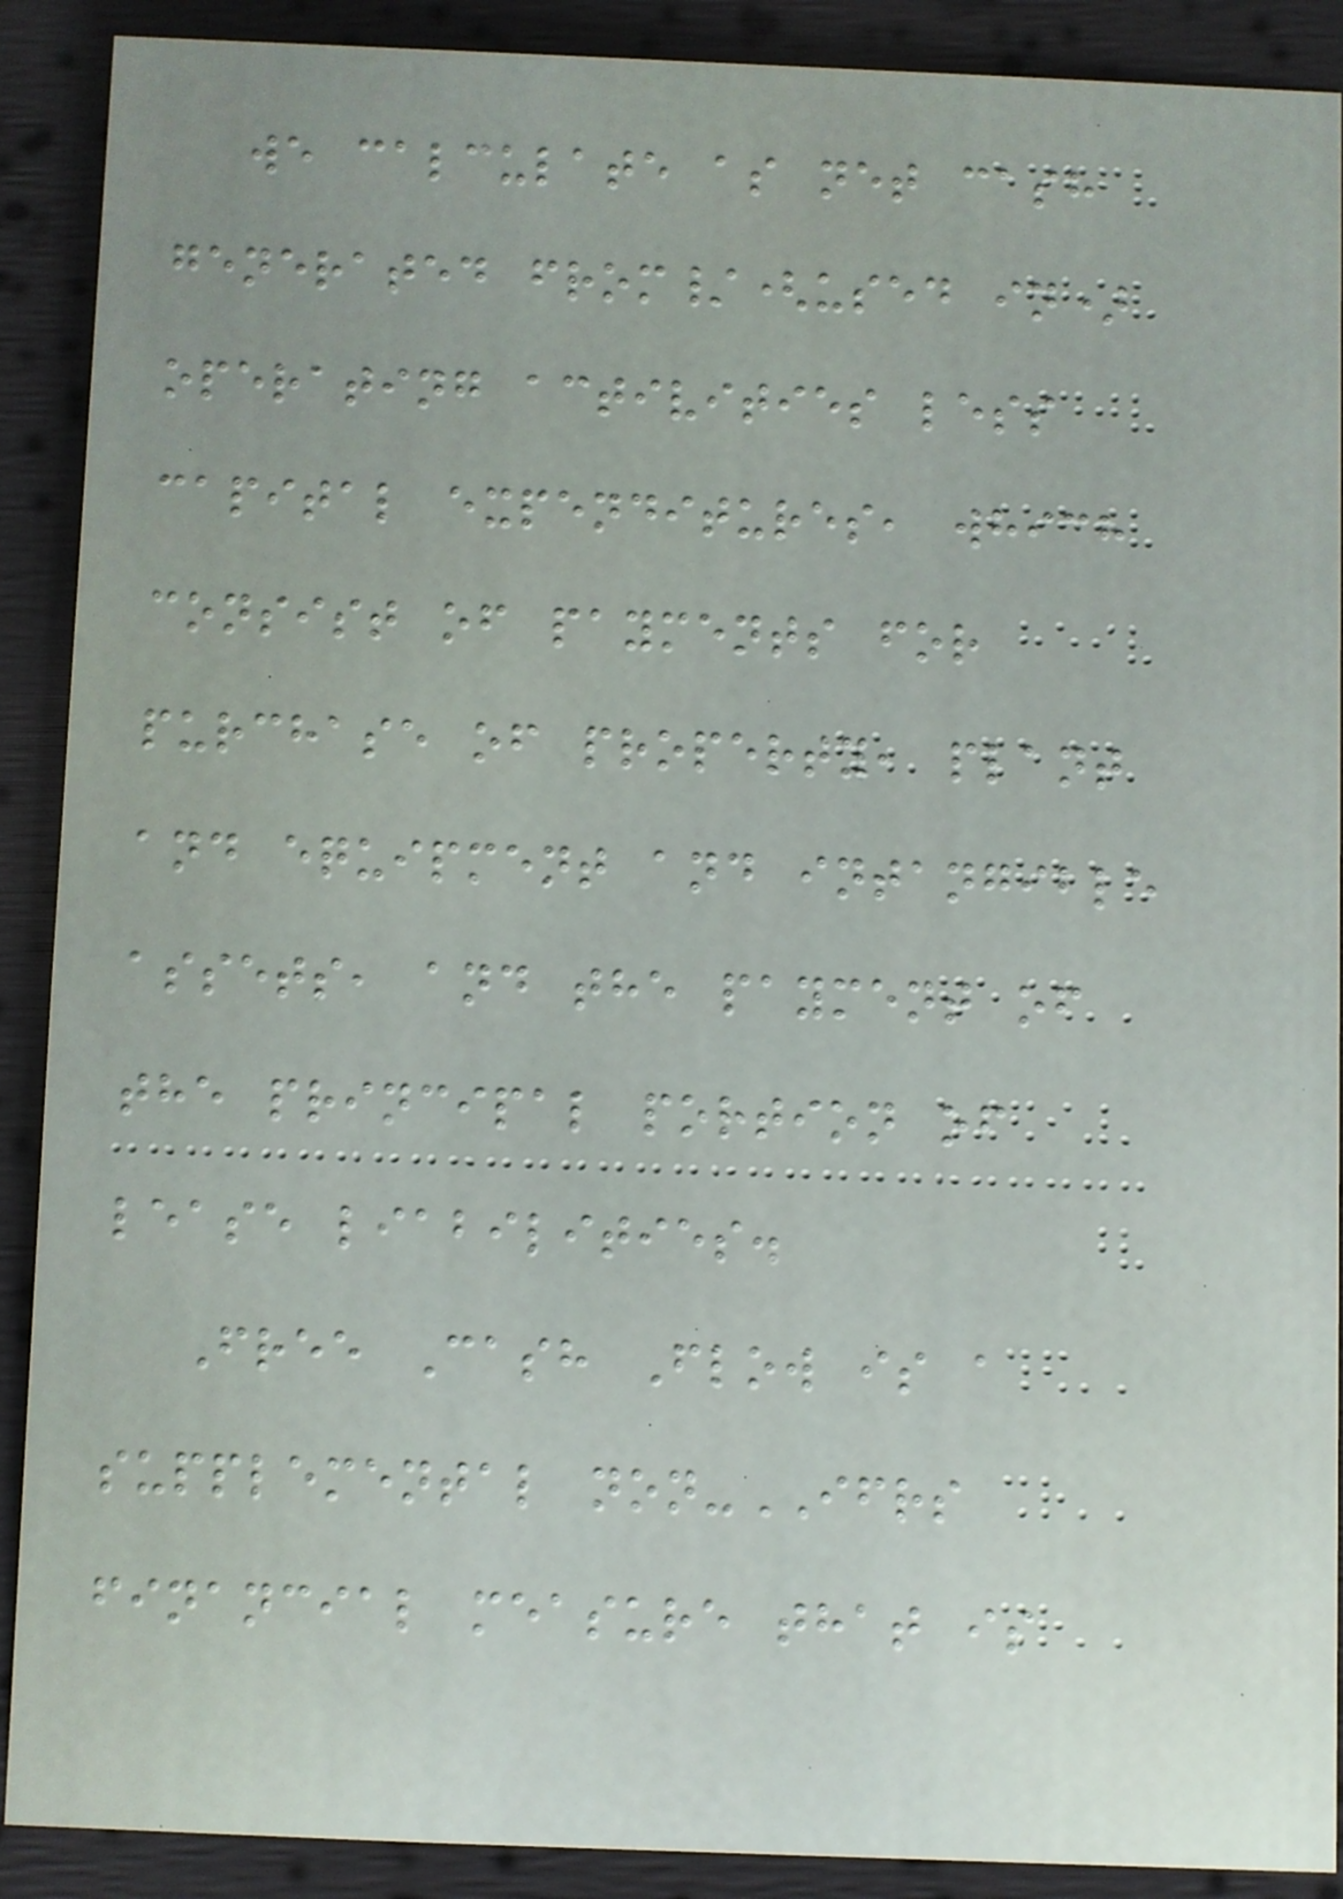we calculate as net cash
generated from/(used in)
operating activities less
capital expenditures, which
consist of payments for
purchase of property, plant
and equipment and intangible
assets, and the payment of
the principal portion of
lease liabilities.
Free Cash Flow is a
supplemental non-IFRS
financial measure that is
